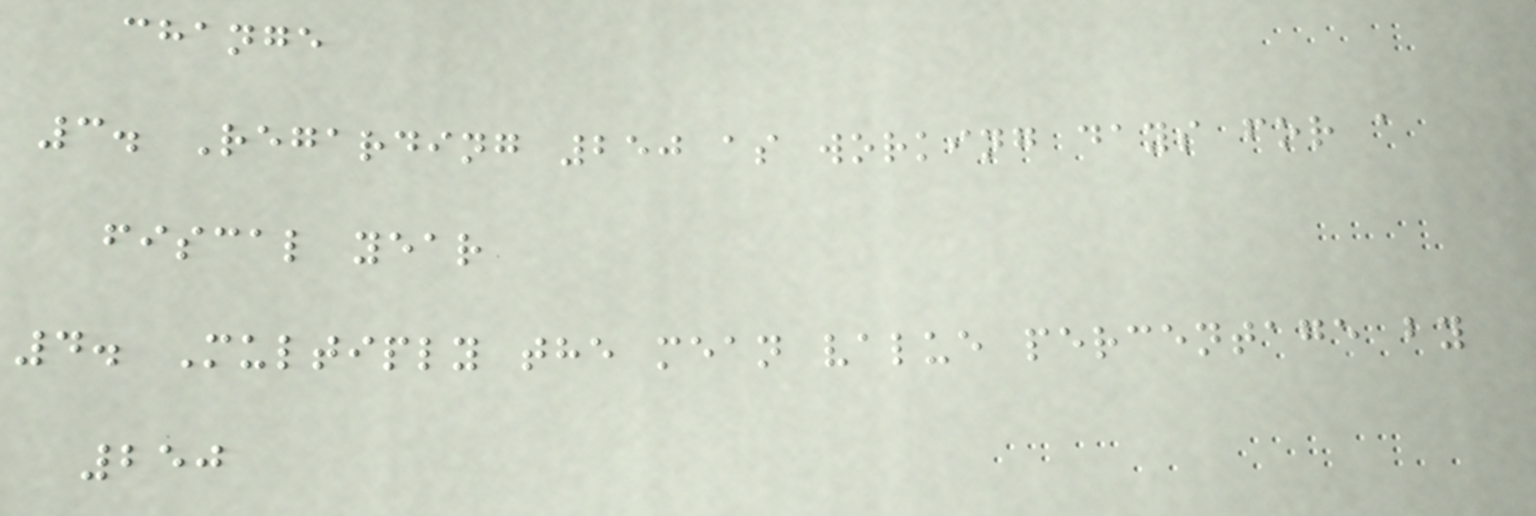change
3. Regarding 250 as working days for a
fiscal year
4. Multiply the mean value percentage by
250
